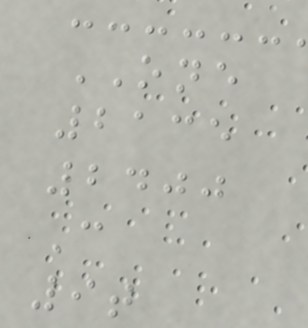ONE
2135
2400
C
9t
